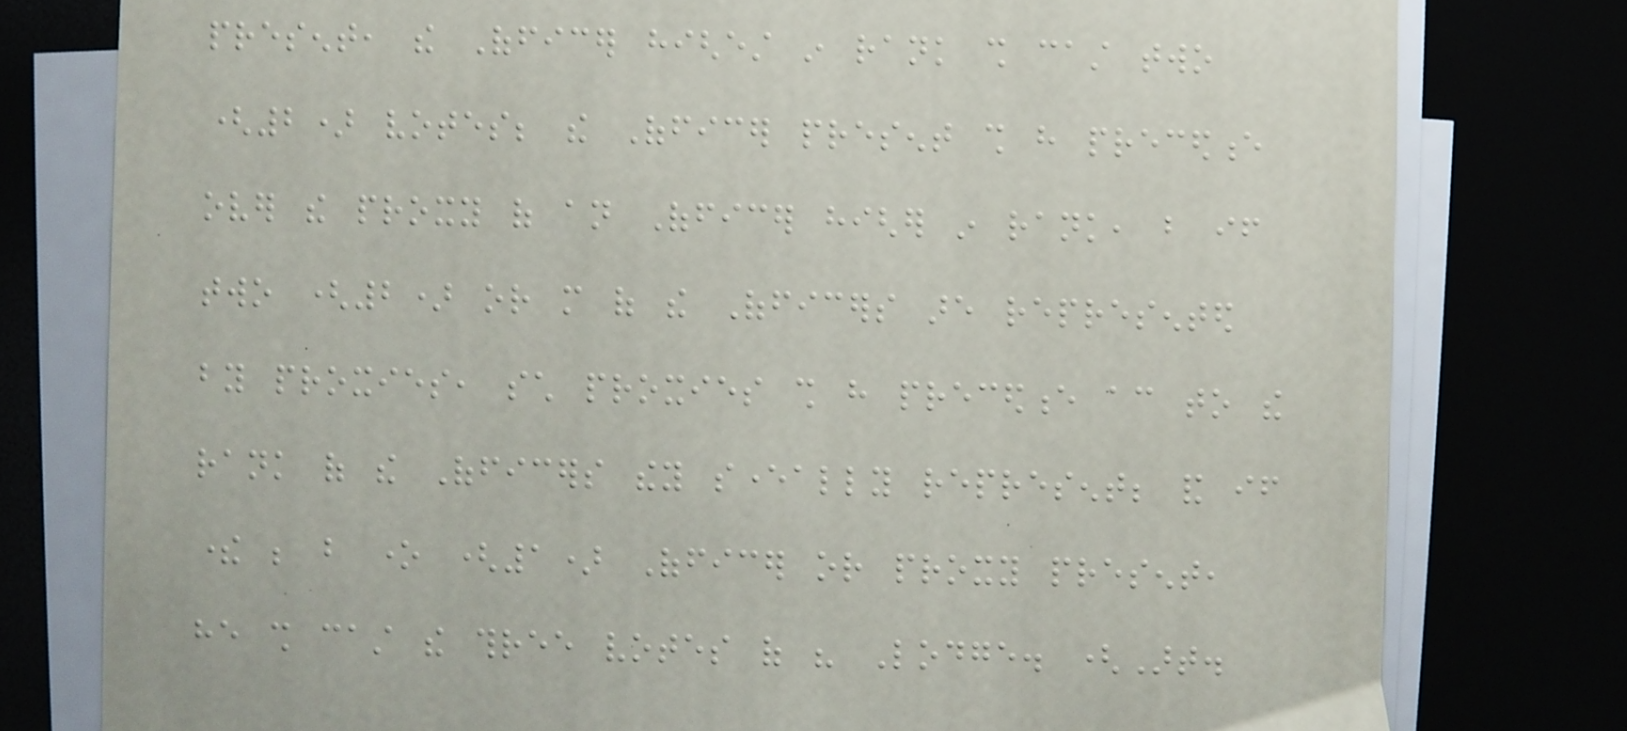present, the Officer highest in rank shall cast two
(2) votes; the Officer present shall have precedence
over the proxy of an Officer higher in rank, but if
two (2) or more of the Officers are represented
by proxies, such proxies shall have precedence according to the
rank of the Officers they severally represent; and if
there be but one (1) Officer or proxy present,
he shall cast the three votes of his Lodge. (Art.
